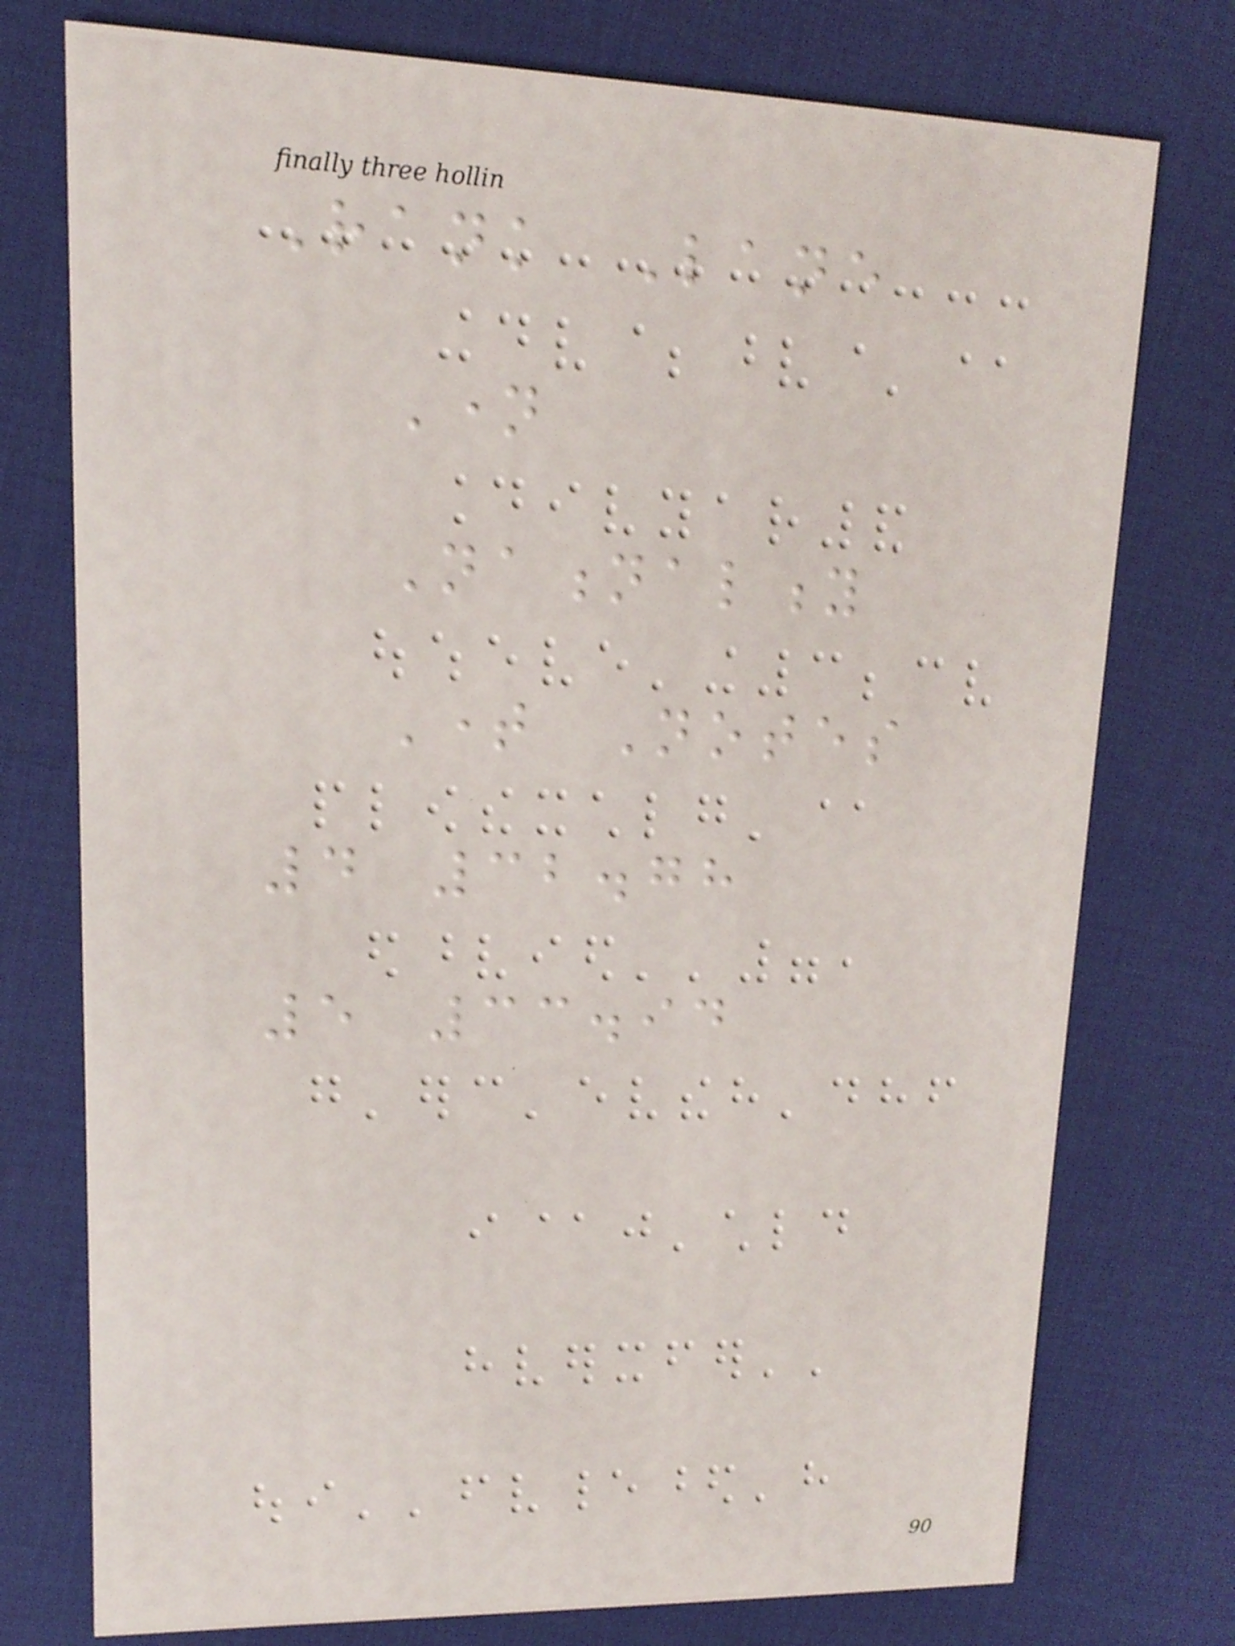Rank Lane
Name
Nationality
Time Notes
4 32.78
5 33.94
